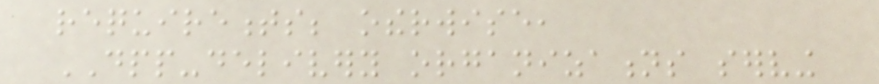requirements; otherwise,
DPP-delivery organizations serving
